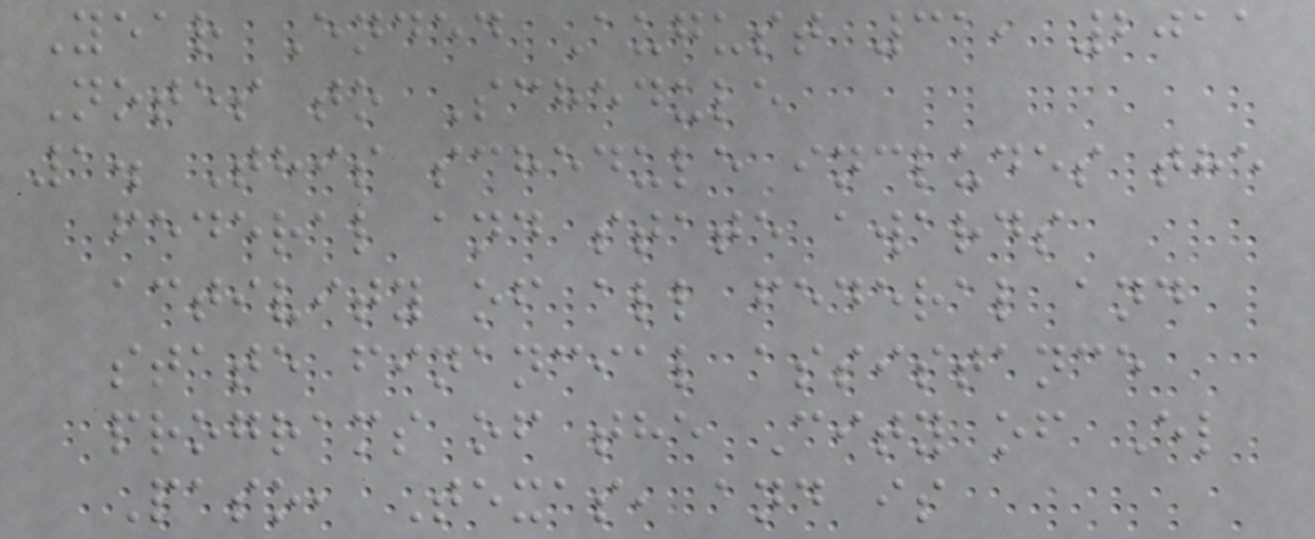Year Ended August 31, 2011
Notes to Schedule
1. This schedule includes the
federal and state awards
activity of all federal and
state financial assistance
programs of the City of El
Paso, Texas, and is
